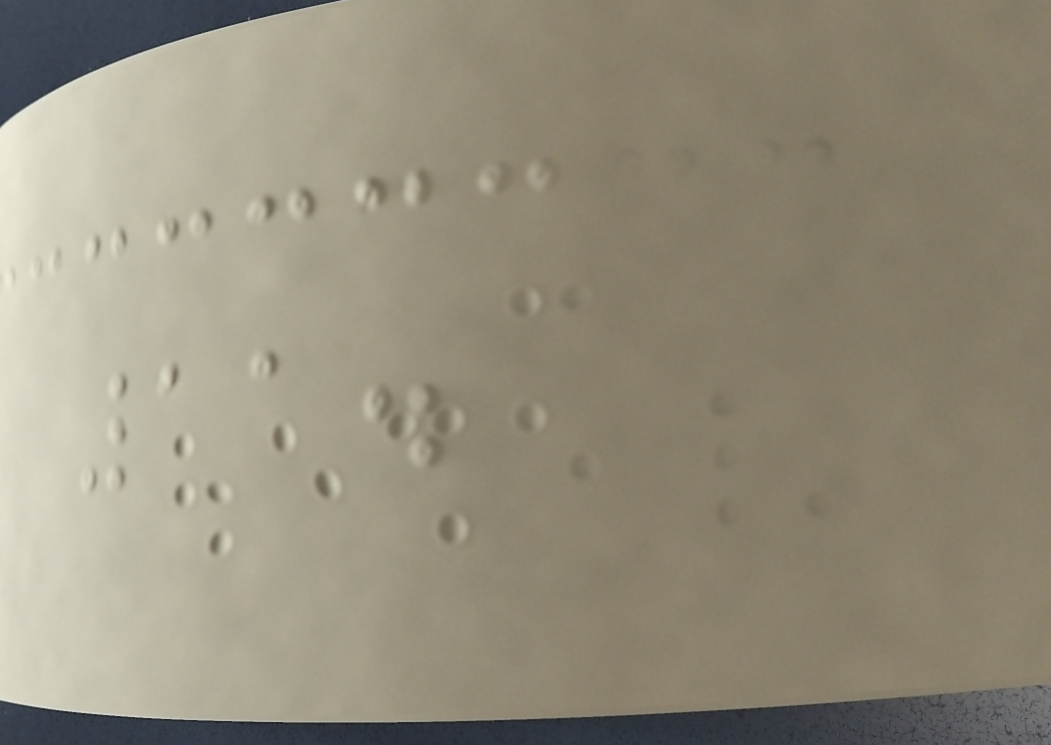11.
